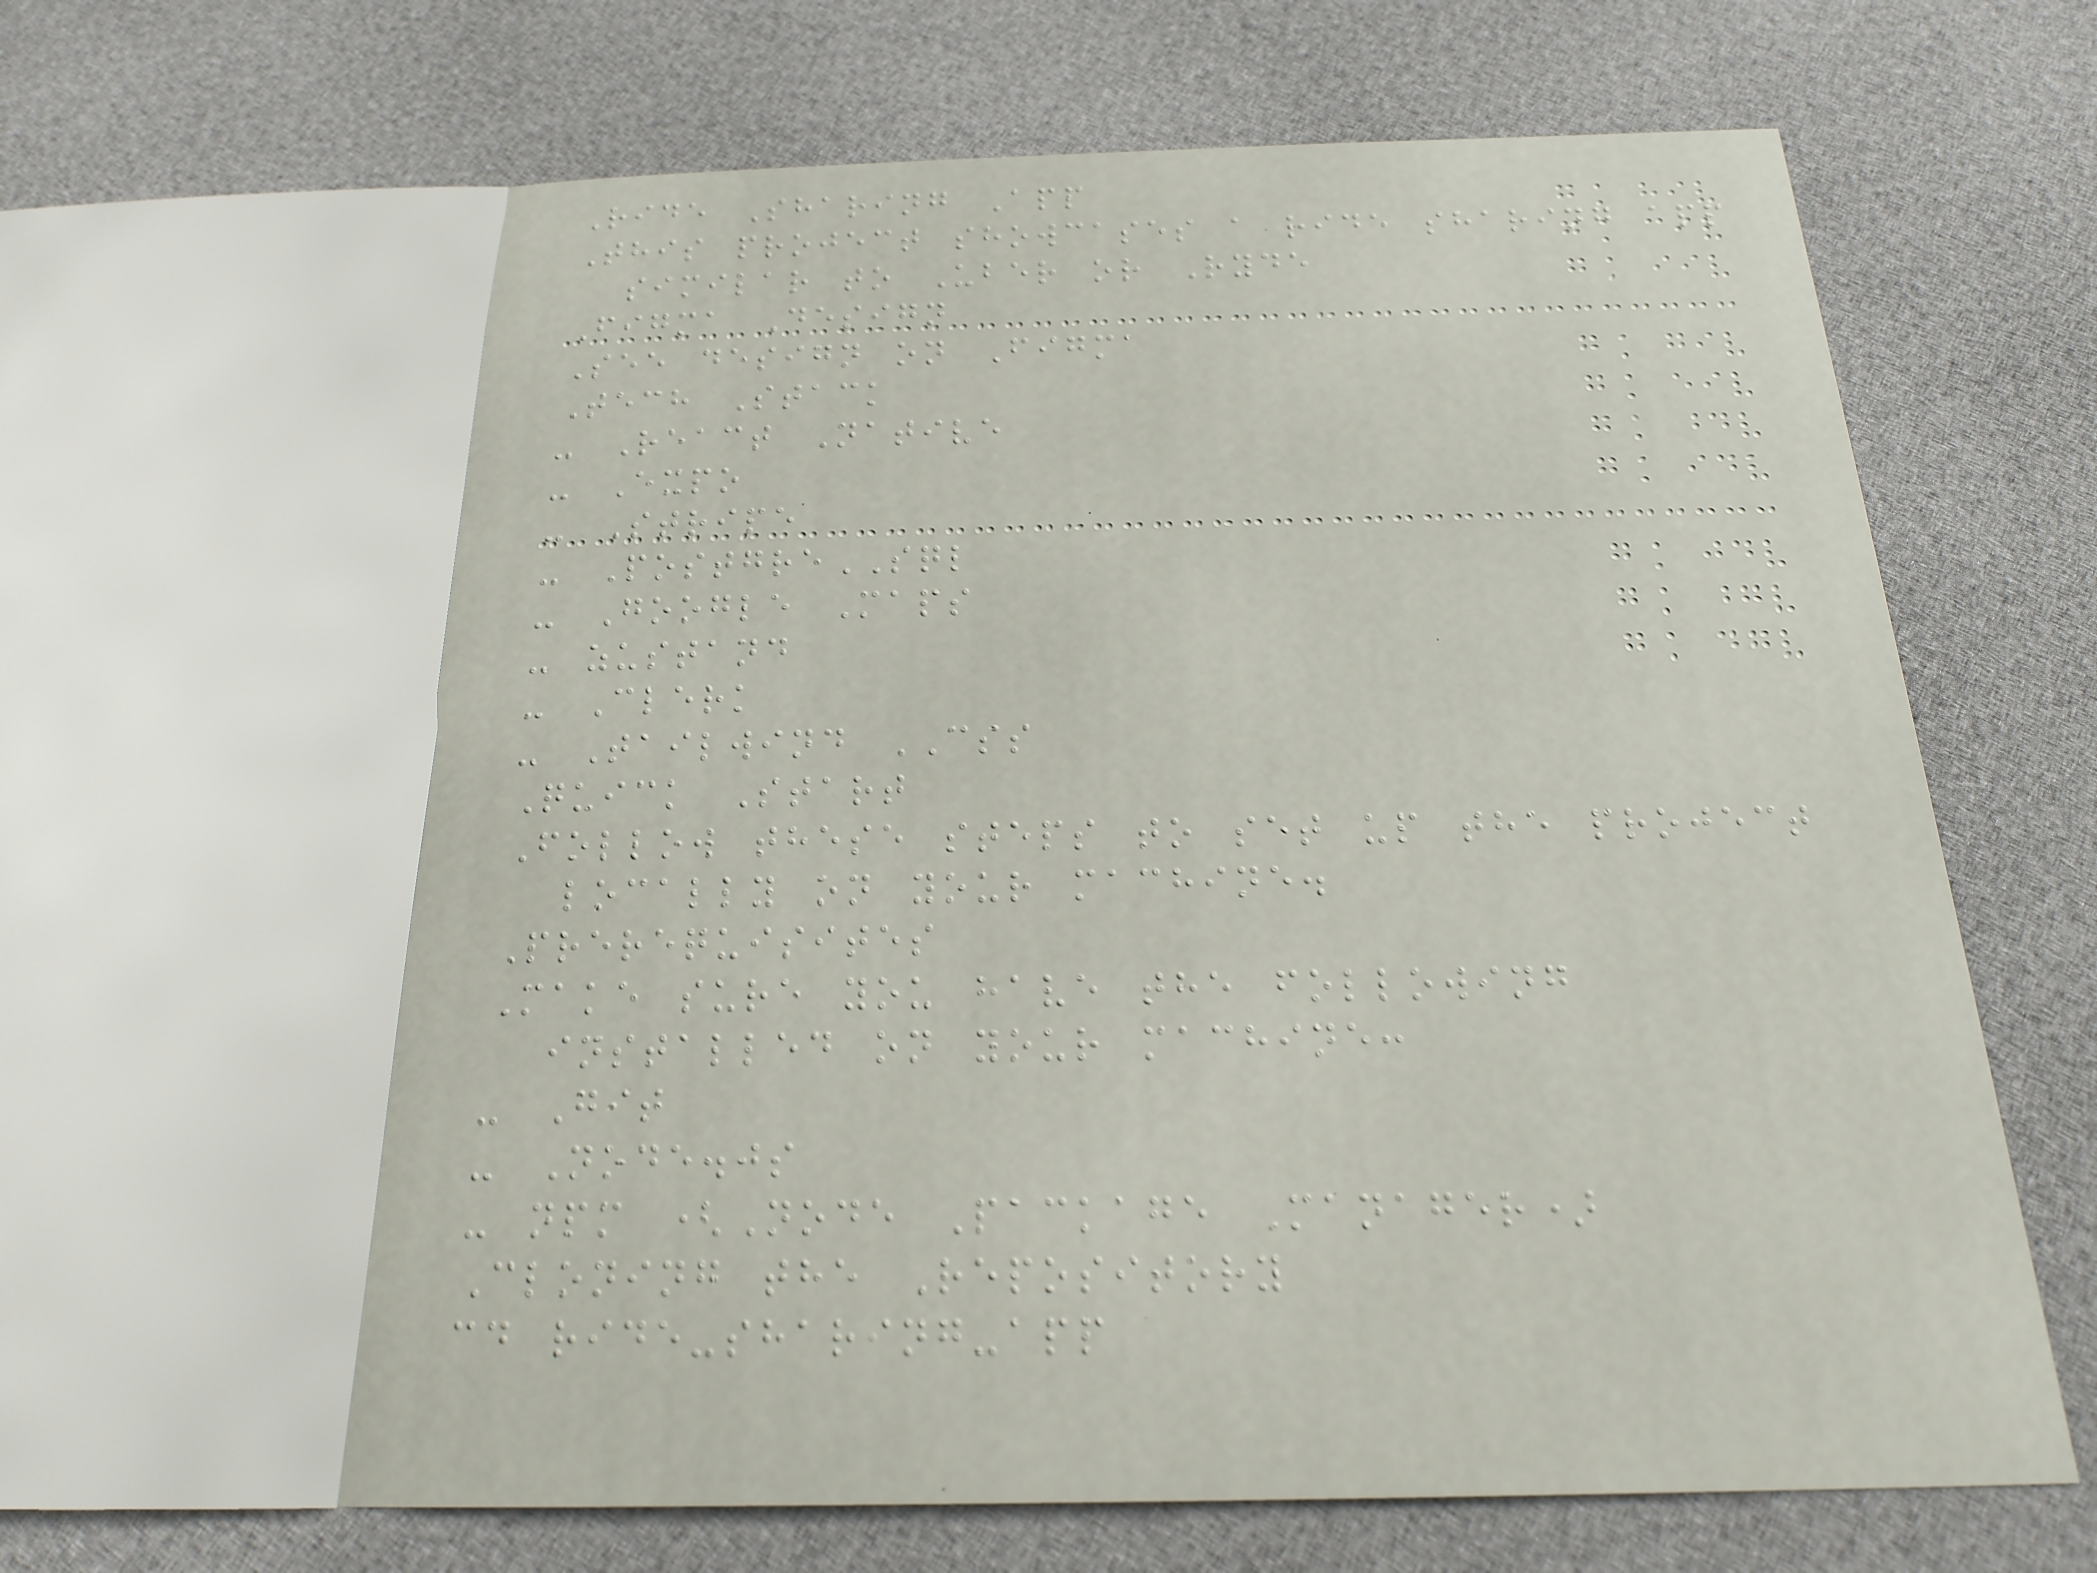Ride Sharing App
This project showcases a ride sharing app
similar to Uber or Ryde
Figma Design
See design on Figma
Tech Stack
- React Native
- Expo
- Stripe
- PostgreSQL
- Google Maps
- zustand
- Clerk
- Tailwind CSS
Quick Start
Follow these steps to set up the project
locally on your machine.
Prerequisites
Make sure you have the following
installed on your machine:
- Git
- Node.js
- npm (Node Package Manager)
Cloning the Repository
cd ride-sharing-app
